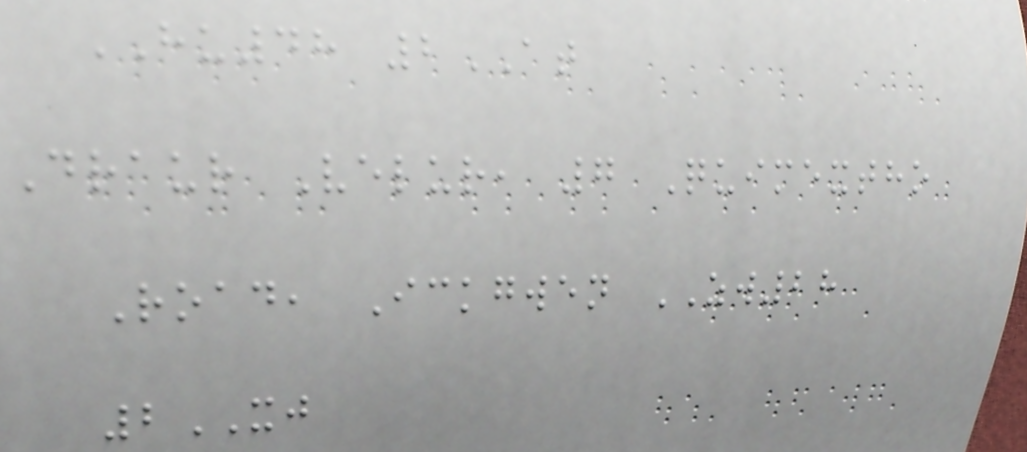HU48 2AT
Draur Velur, 7 Quimextho
Road, Ickgwen ZW28
2XJ
